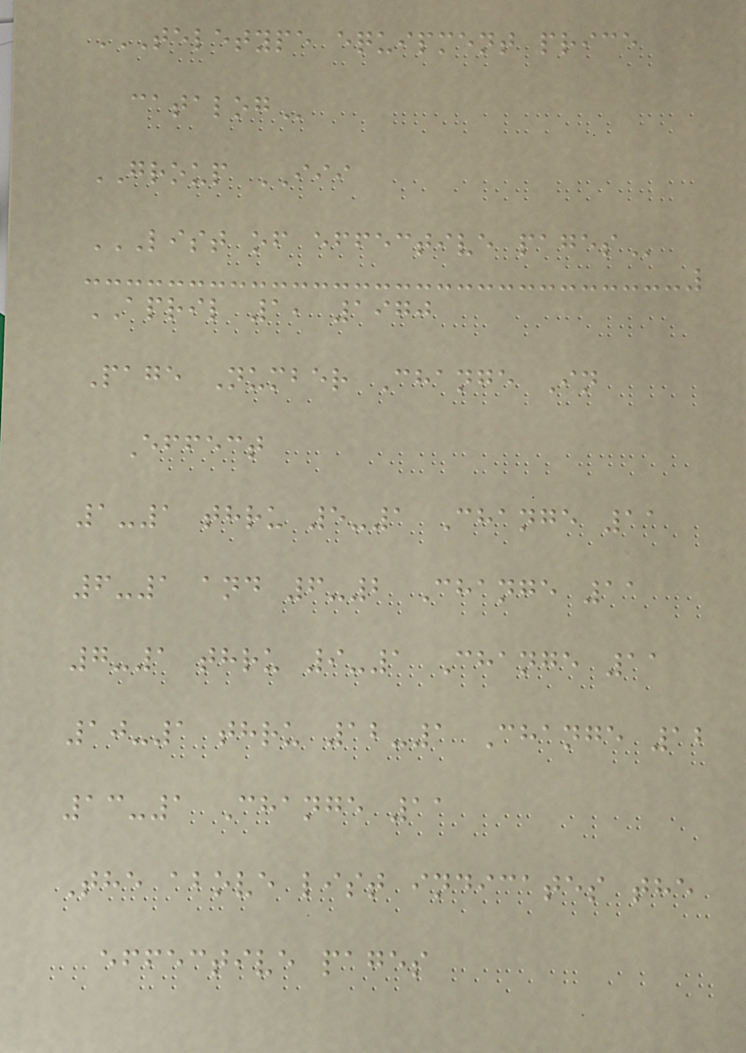TELETYPE EQUIPMENT PRICE
CATALOG
GROUP III
LIST OF EFFECTIVE PAGES
APRIL 1, 1970
Page Number Change In
Effect
1-1 thru 5-1 Change 11
6-1 and 6-2 Change 11
7-1 thru 9-1 Change 11
10-1 thru 12-1 Change 12
13-1 Change 11
The above list indicates the
effective pages
